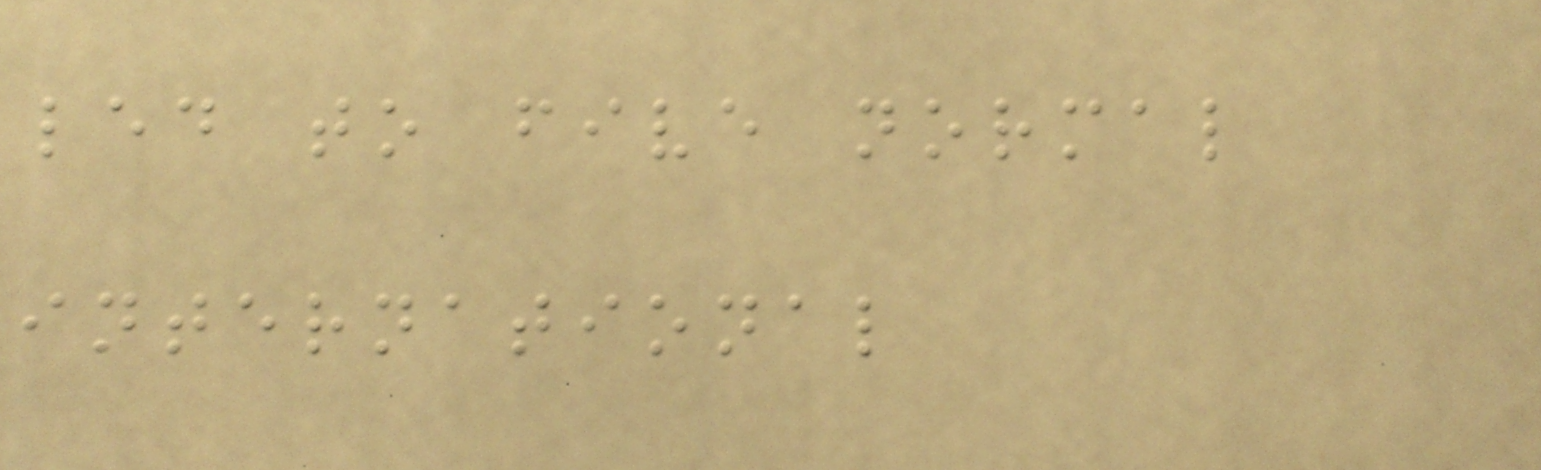led to five normal
international
